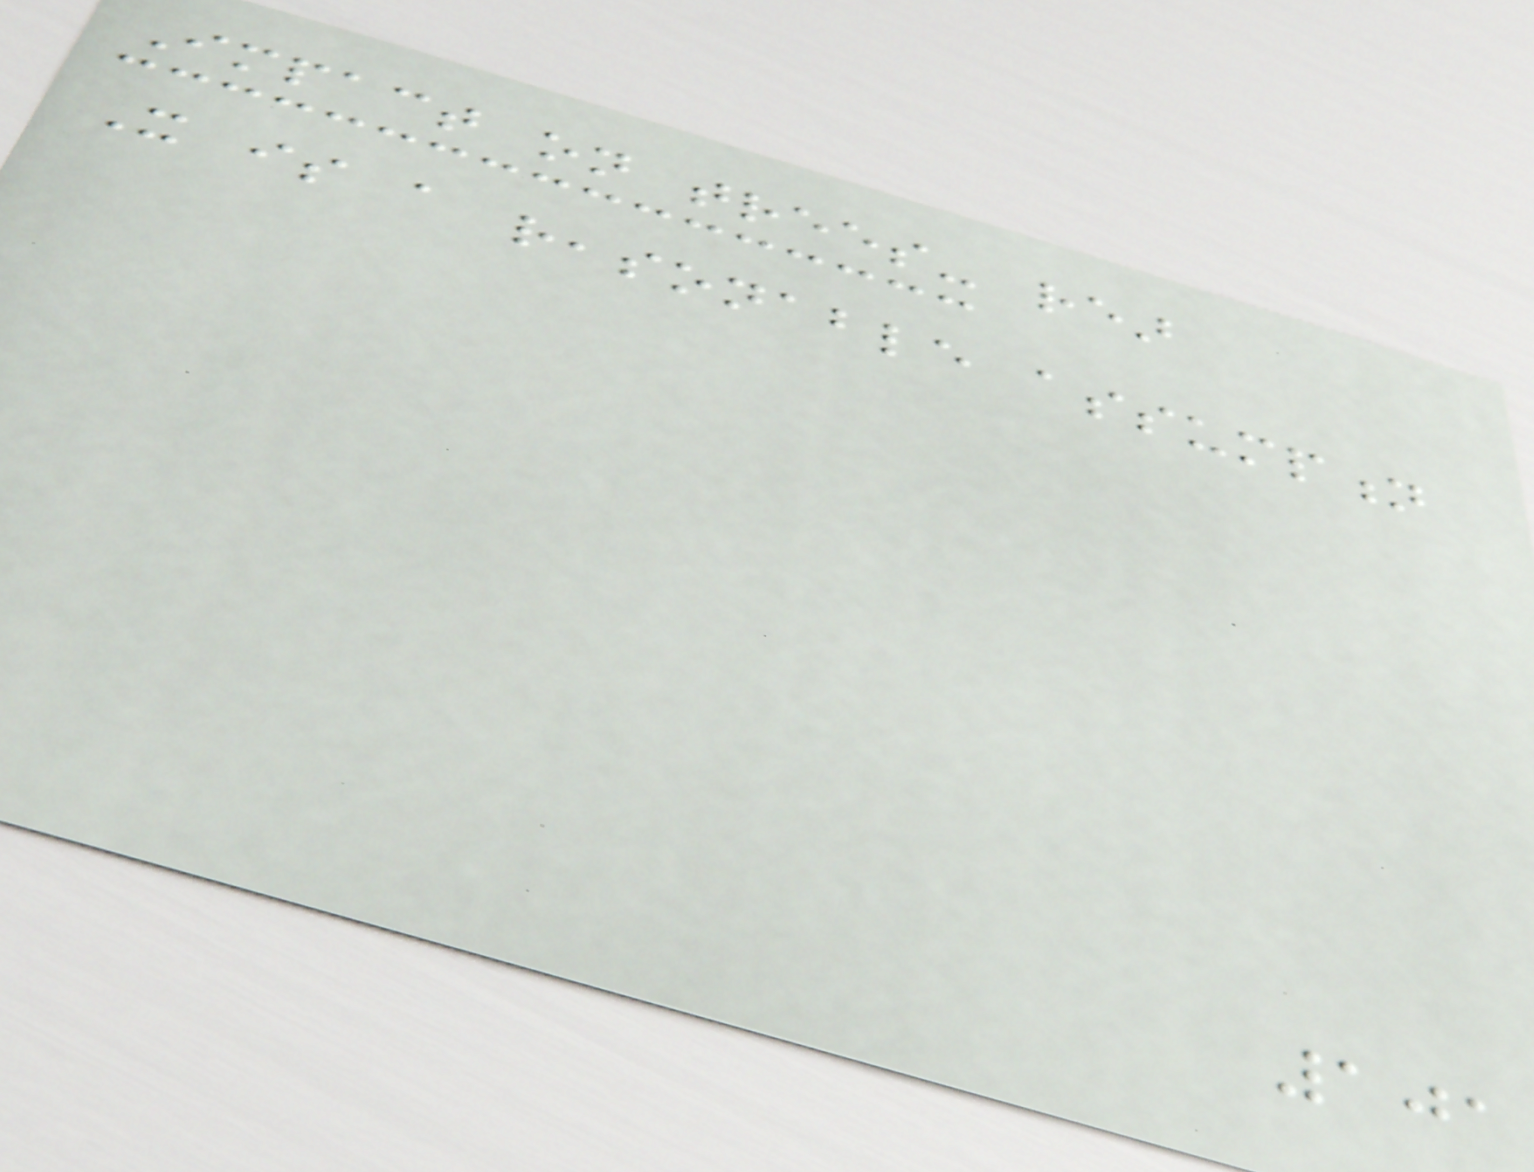Impact on trees- rear
It is a reasonable assumption
101
